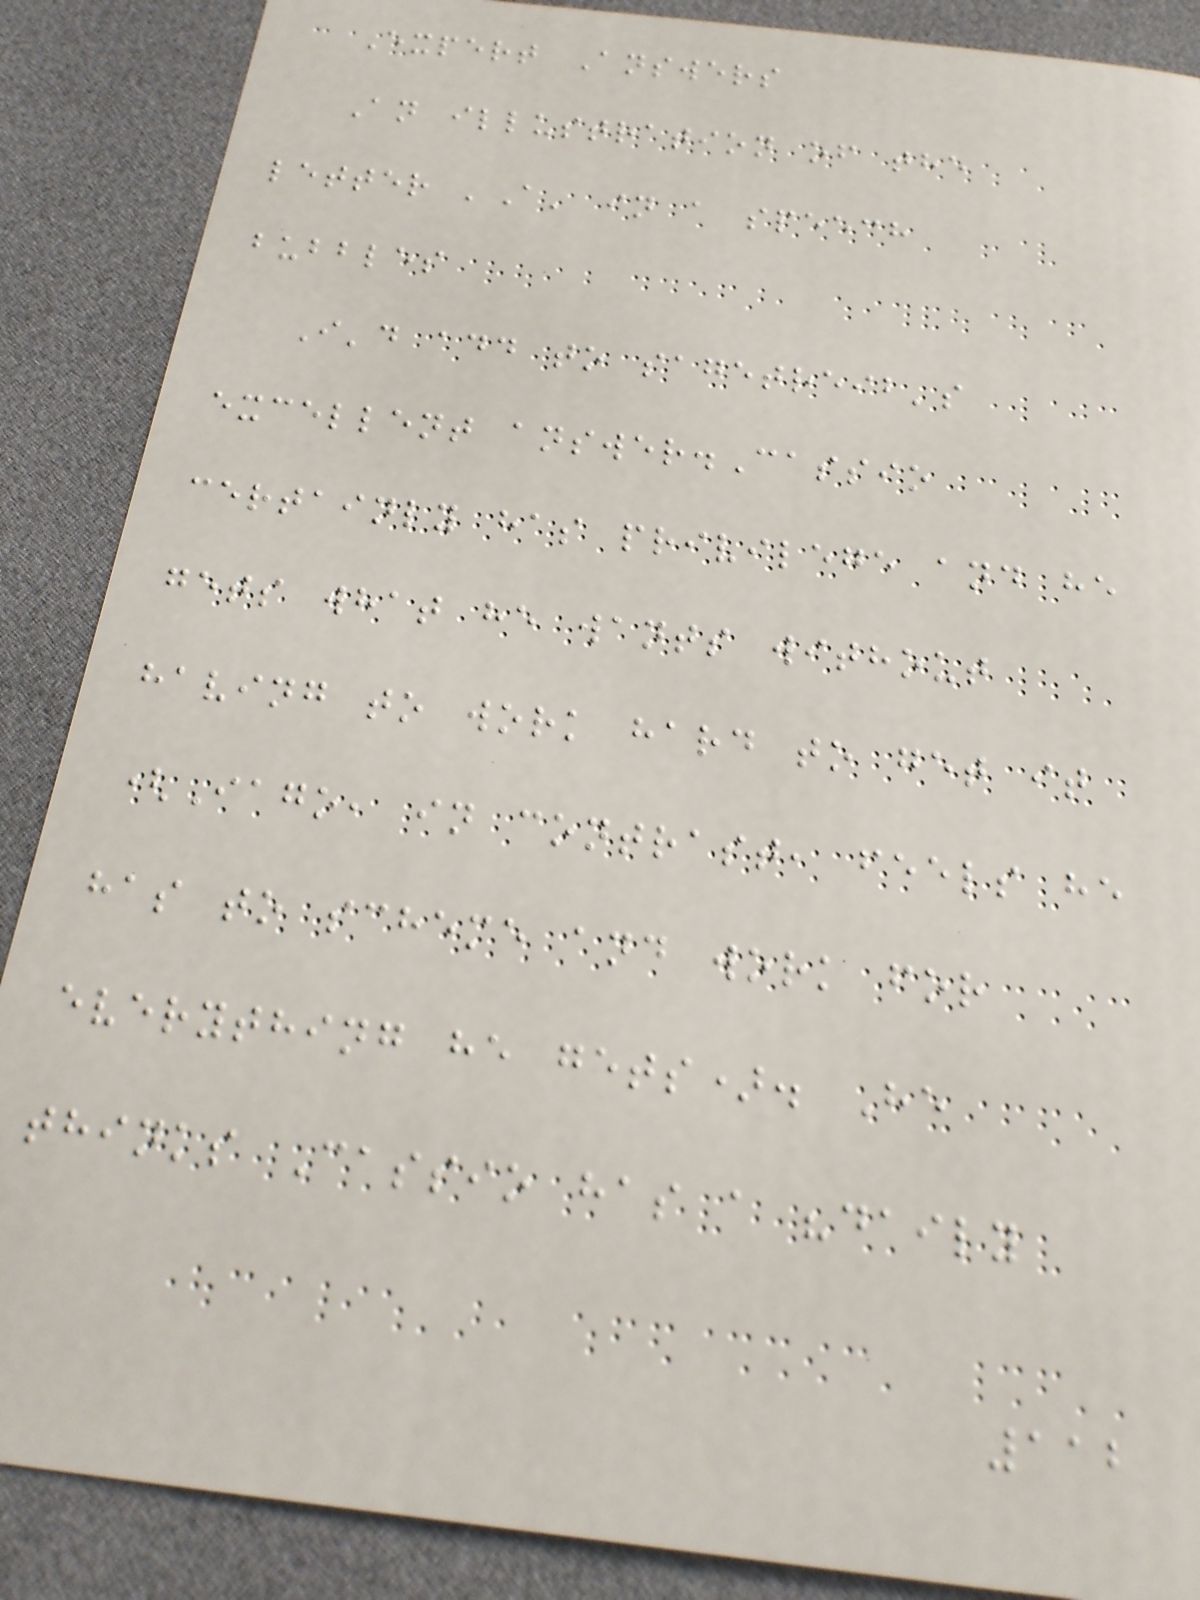Expert Answers
An illustration of the
letter 'A' in a speech
bubbles
I'd add to sagetreib's
excellent answer.Cassio
certainly has privilege and he
gets what he wants without
having to work hard to get it
(Iago, in contrast, feels he
has to scheme and work for
everything he gets). He
thinks Cassio has a "daily
112
